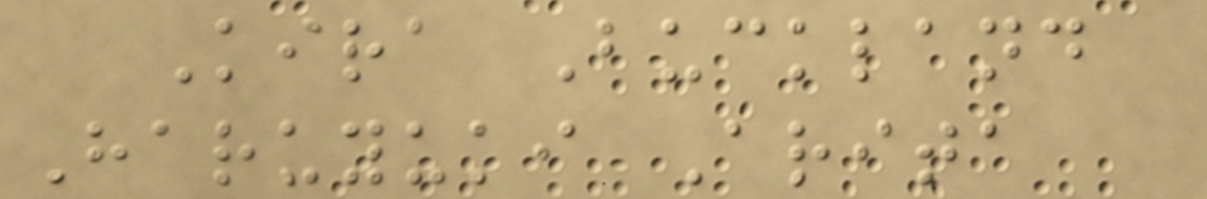Kira Buckland
Haruyuki Arita
